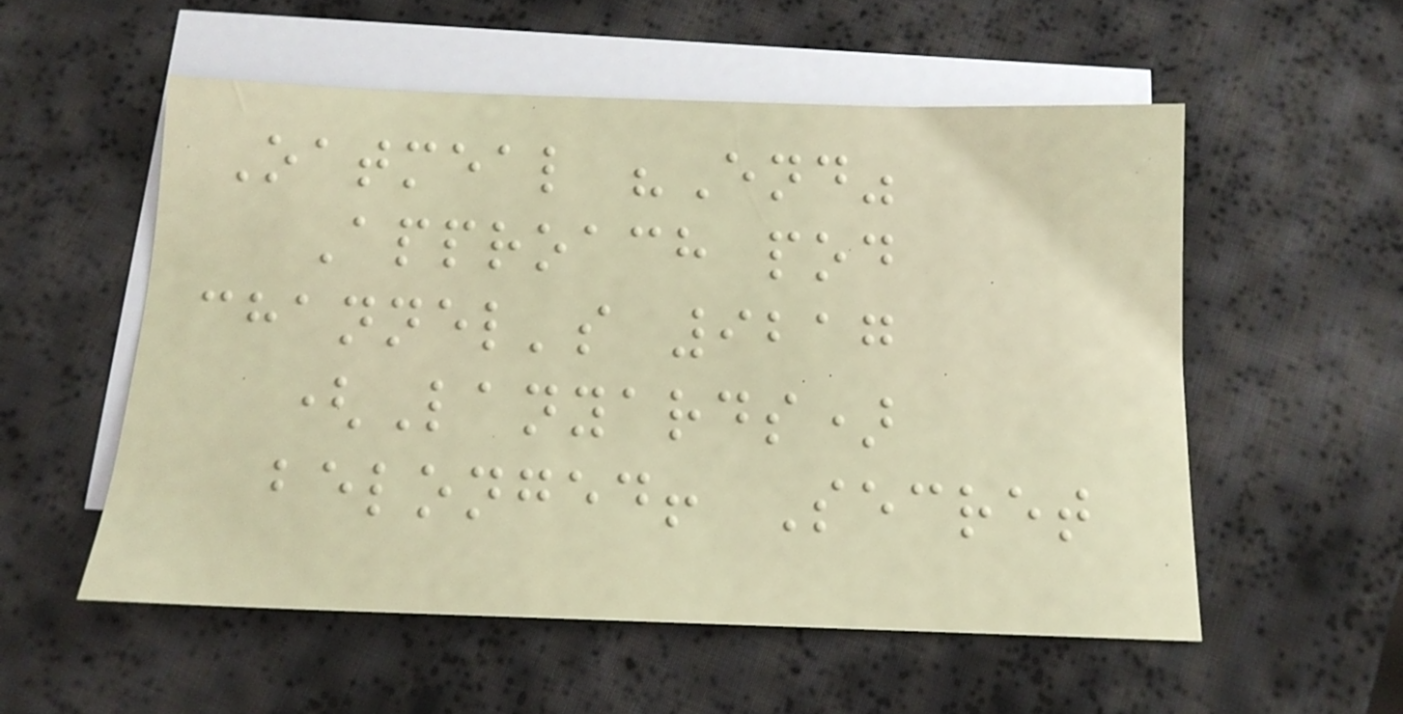Oatmeal "End"
Approach pod
channel's 9217
(Lanyards)
belonged! Secret
